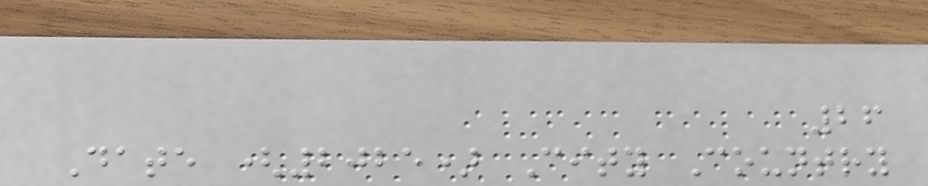26
Date (2025) City Country
